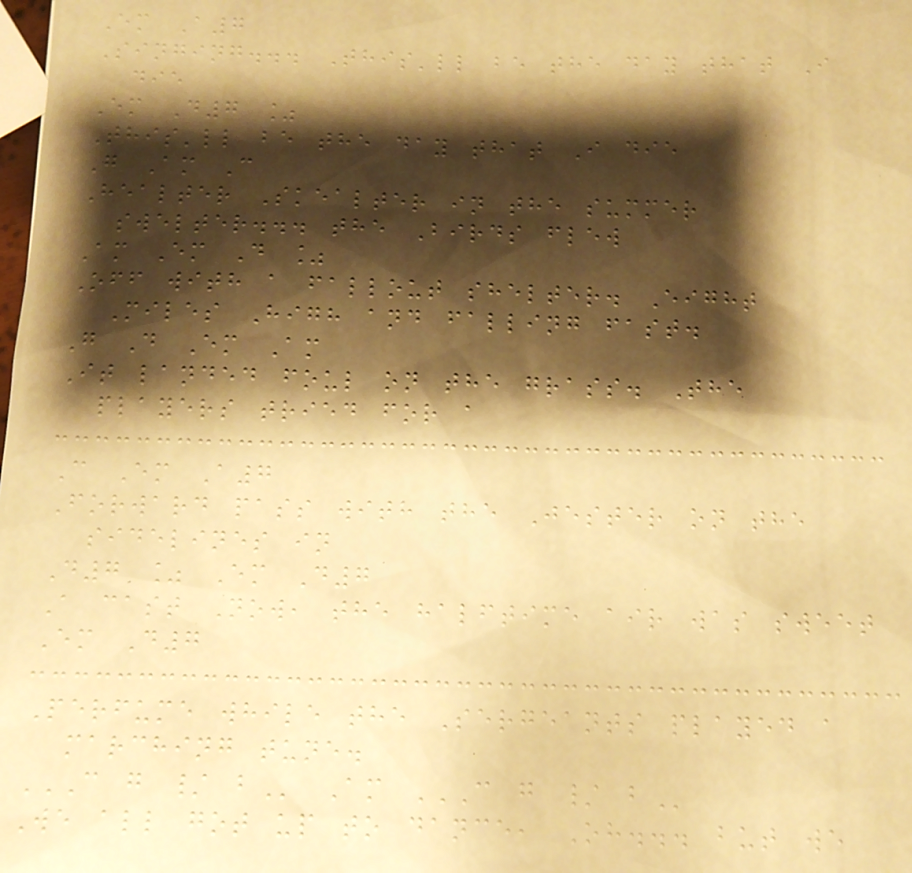Em A7
Singing... This'll be the day that I
die
Em D7 %
This'll be the day that I die
G Am C
Healter Skealter in the summer
swelter... the Birds flew
Am Em D %
Off with a fallout shelter. Eight
Miles High and falling fast.
G D Em Am
It landed foul on the grass. The
players tried for a
C Em A7
Forward pass with the Jester on the
sidelines in
D7 % Em D7
A cast Now, the halftime air was sweet
Em D7
Perfume while the Sergeants played a
marching tune.
C G / B Am C G / B
We all got up to dance, Oh... but we
